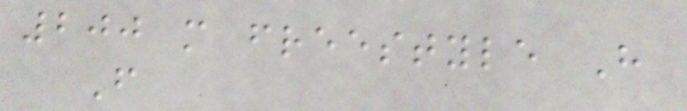200 m freestyle H
F
